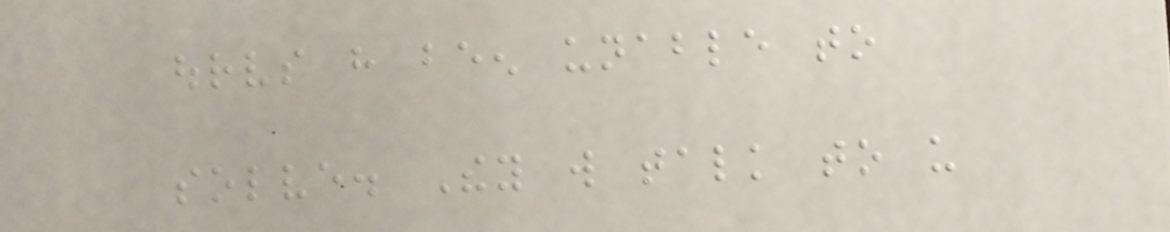ourselves have been unable to
solve. They will talk to us
